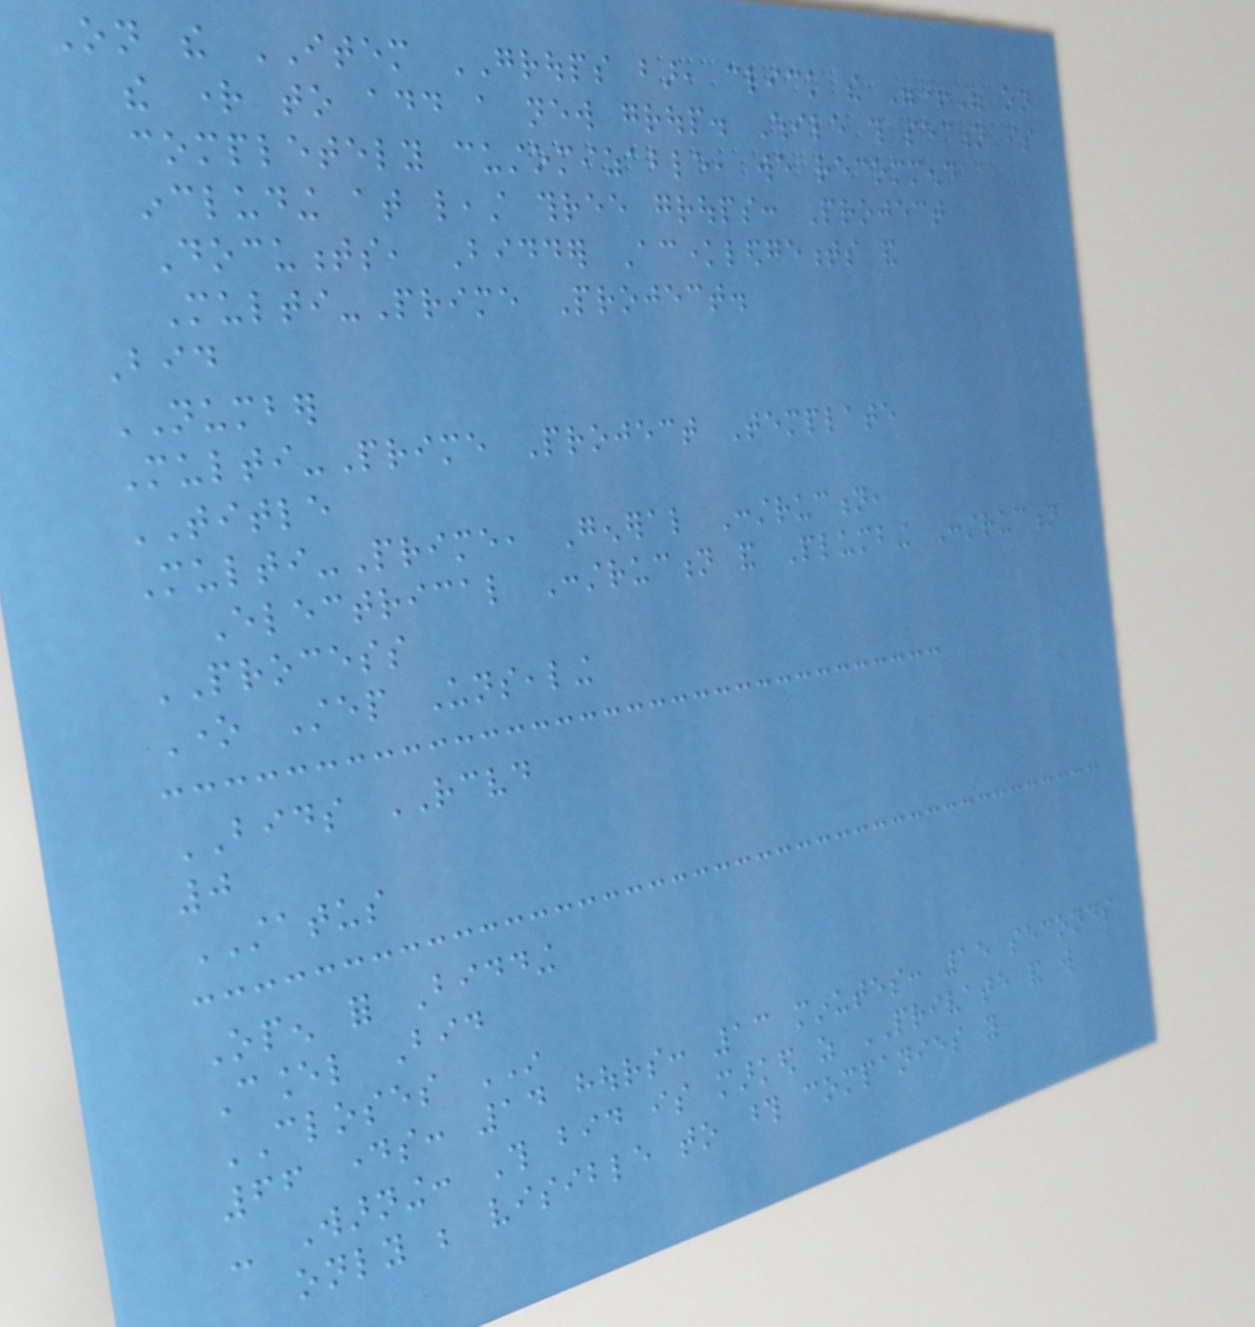On the ITEM GROUPS bar, click the "+" on
the right to add a new group. While this section is
completely customizable, we recommend
including at least three groups: Project
Documents, Bidder Acknowledgements and
Multi-Prime Project.
Bid
NUMBER
Multi-Prime Project Template
TITLE
Multi-Prime, General Construction,
Electrical Construction and Plumbing Construction
PROCESS
One Step Unsealing
BIDS RECEIVED
0
STATUS
Open for Bidding
Cancel Bid
CLOSES IN
66 days: 14 hours: 13 minutes: 15 seconds
- Warning: This bid is marked as PRIVATE and will
only be visible to those companies you
